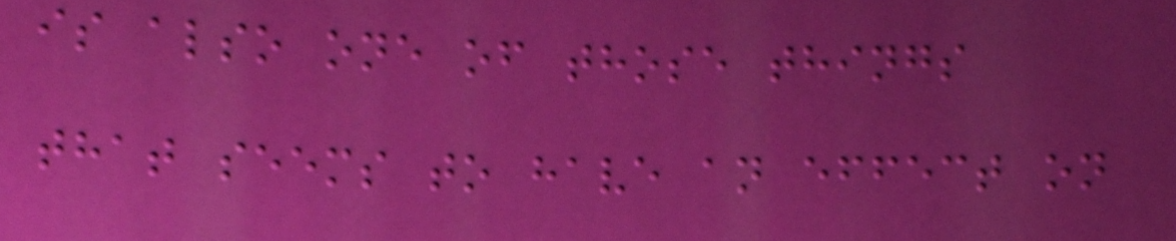is also one of those things
that seems to have an effect on
